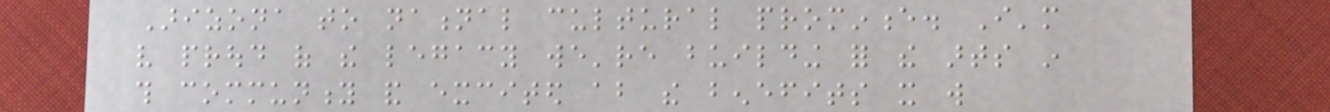Arizona to national cultural prominence. I'm
very proud of the legacy we're building for the arts in
this community and excited about the benefits it will
